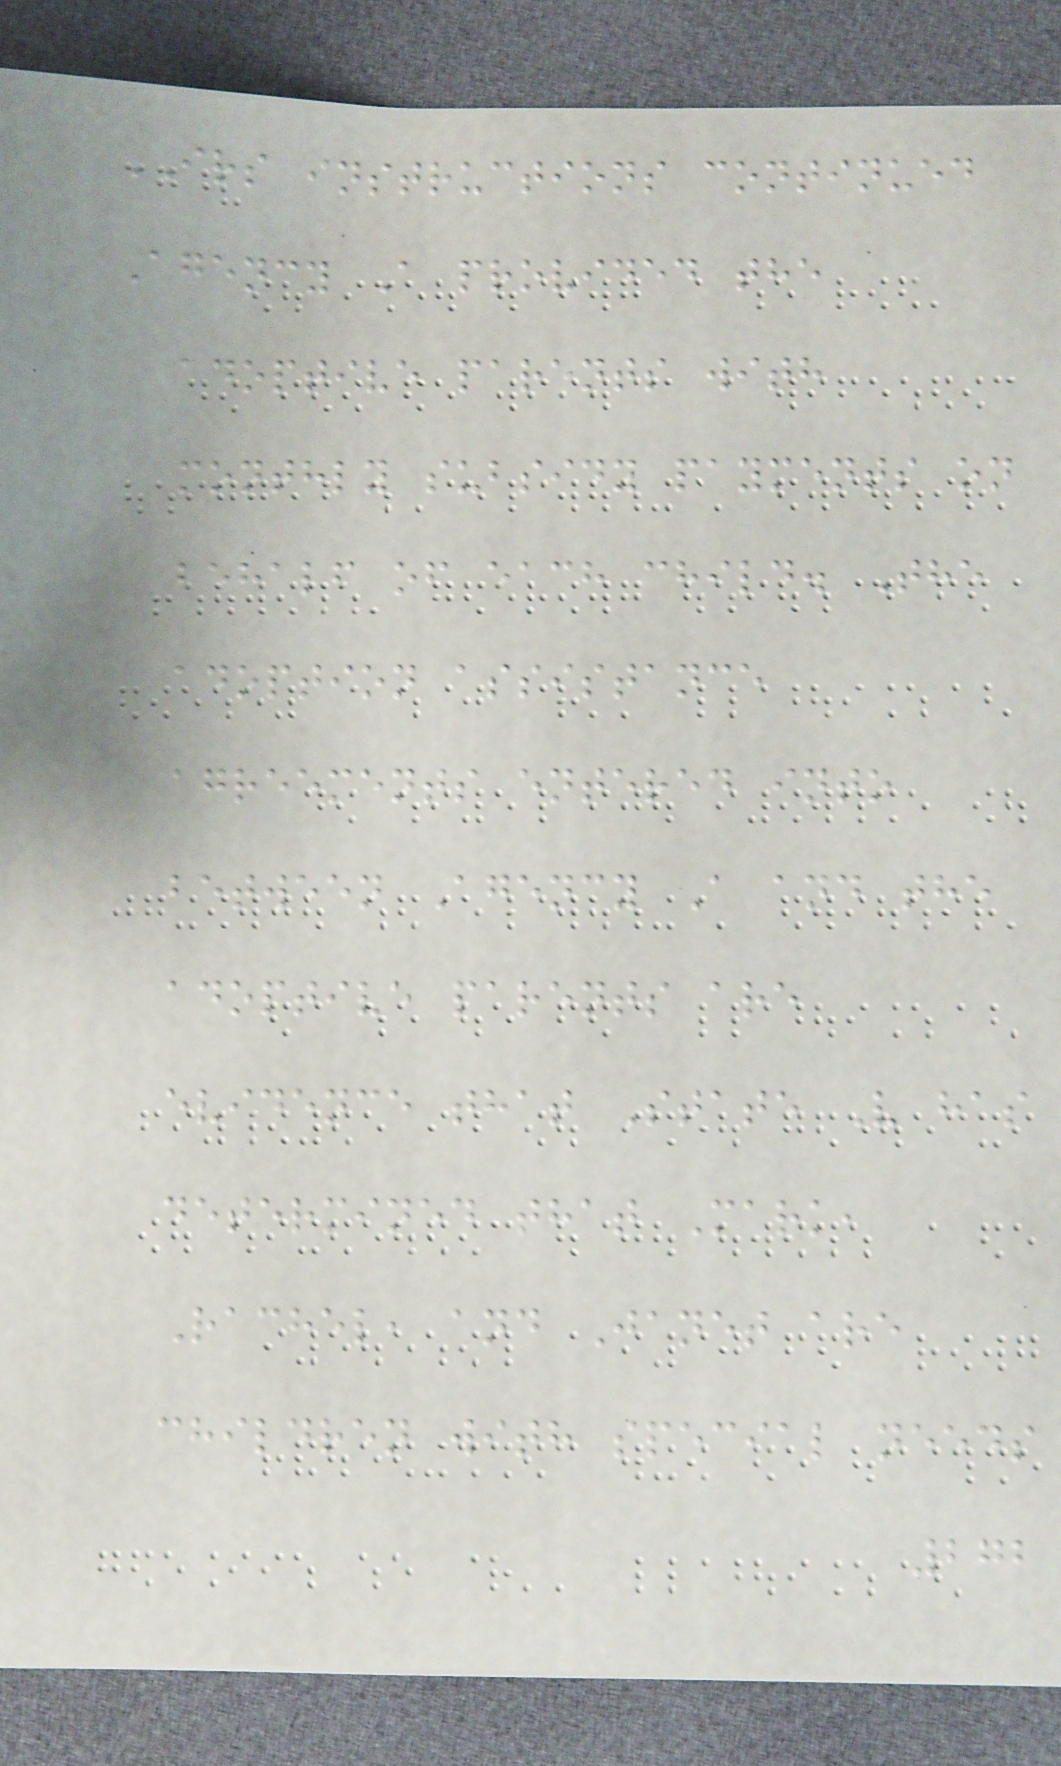IRS instructions continued
Agency A provided the
adoptive parents with
monthly subsidy payments on
behalf of each child. The
adoption assistance
agreements entered into
between Agency A and the
adoptive parents are
evidence that State V has
determined that Mark,
Rachel, and Janet are
children with special needs
272
